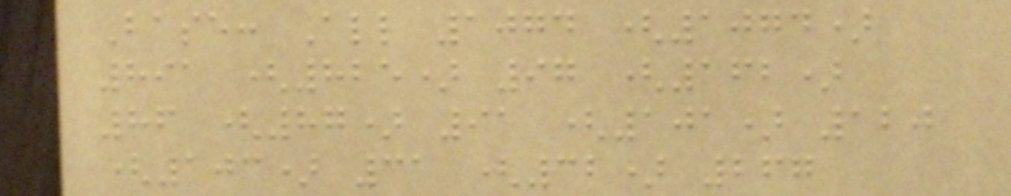Base: All 1074 (1074)
891 (825) 97 (162)
86 (87) 91 (101) 120
(103) 31 (32) 267
